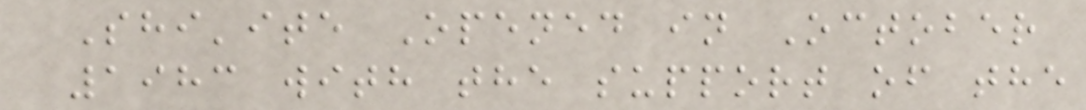Shi'ite Opened in October
1983 with the support of the
